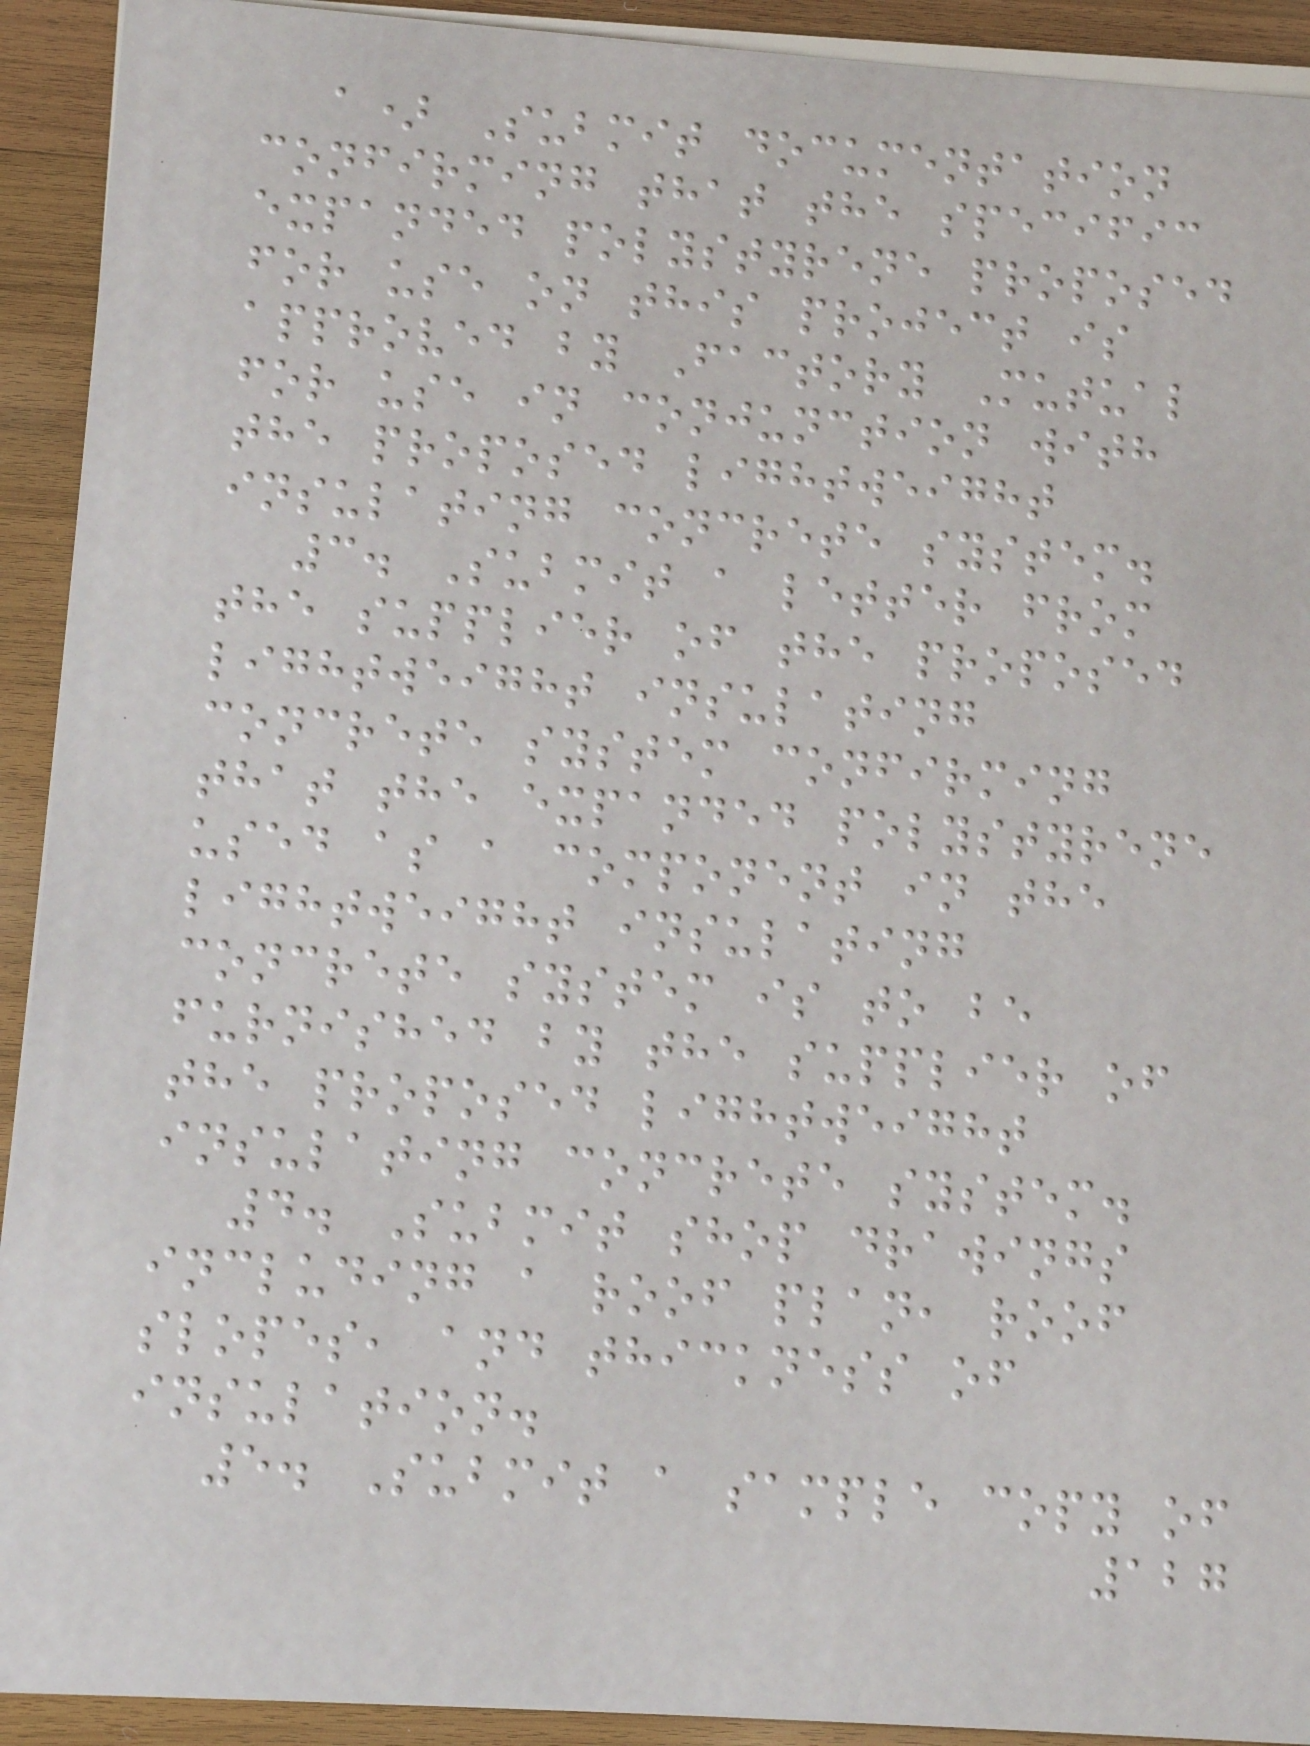a) Submit documentation
confirming that the specific
expanded polystyrene proposed
for use on this project is
approved by Factory Mutual
for use in conjunction with
the proposed lightweight
insulating concrete system.
3. Submit a letter from
the supplier of the proposed
lightweight insulating
concrete system confirming
that the expanded polystyrene
used as a component in the
lightweight insulating
concrete system is to be
furnished by the supplier of
the proposed lightweight
insulating concrete system.
4. Submit shop drawings
including a roof plan, roof
slopes, and thickness of
insulation.
5. Submit a sample copy of
127
